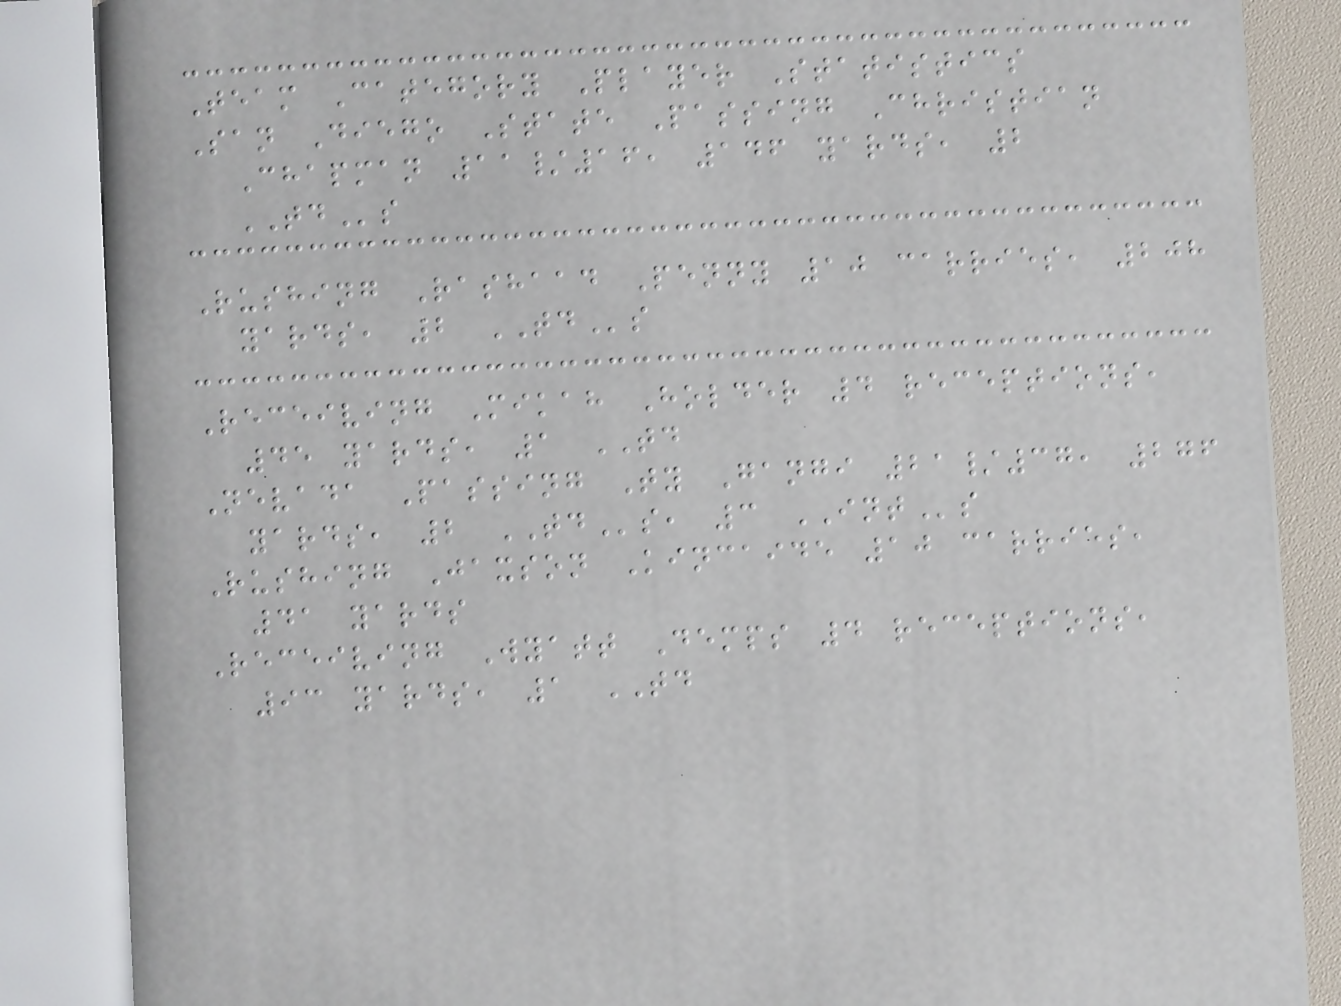Team Category Player Statistics
San Diego State Passing Christian
Chapman 11/16, 146 yards, 2
TDs
Rushing Rashaad Penny 10 carries, 208
yards, 2 TDs
Receiving Mikah Holder 4 receptions,
45 yards, 1 TD
Nevada Passing Ty Gangi 21/37, 276
yards, 2 TDs, 3 INTs
Rushing Jaxson Kincaide 10 carries,
41 yards
Receiving Wyatt Demps 4 receptions,
93 yards, 1 TD
